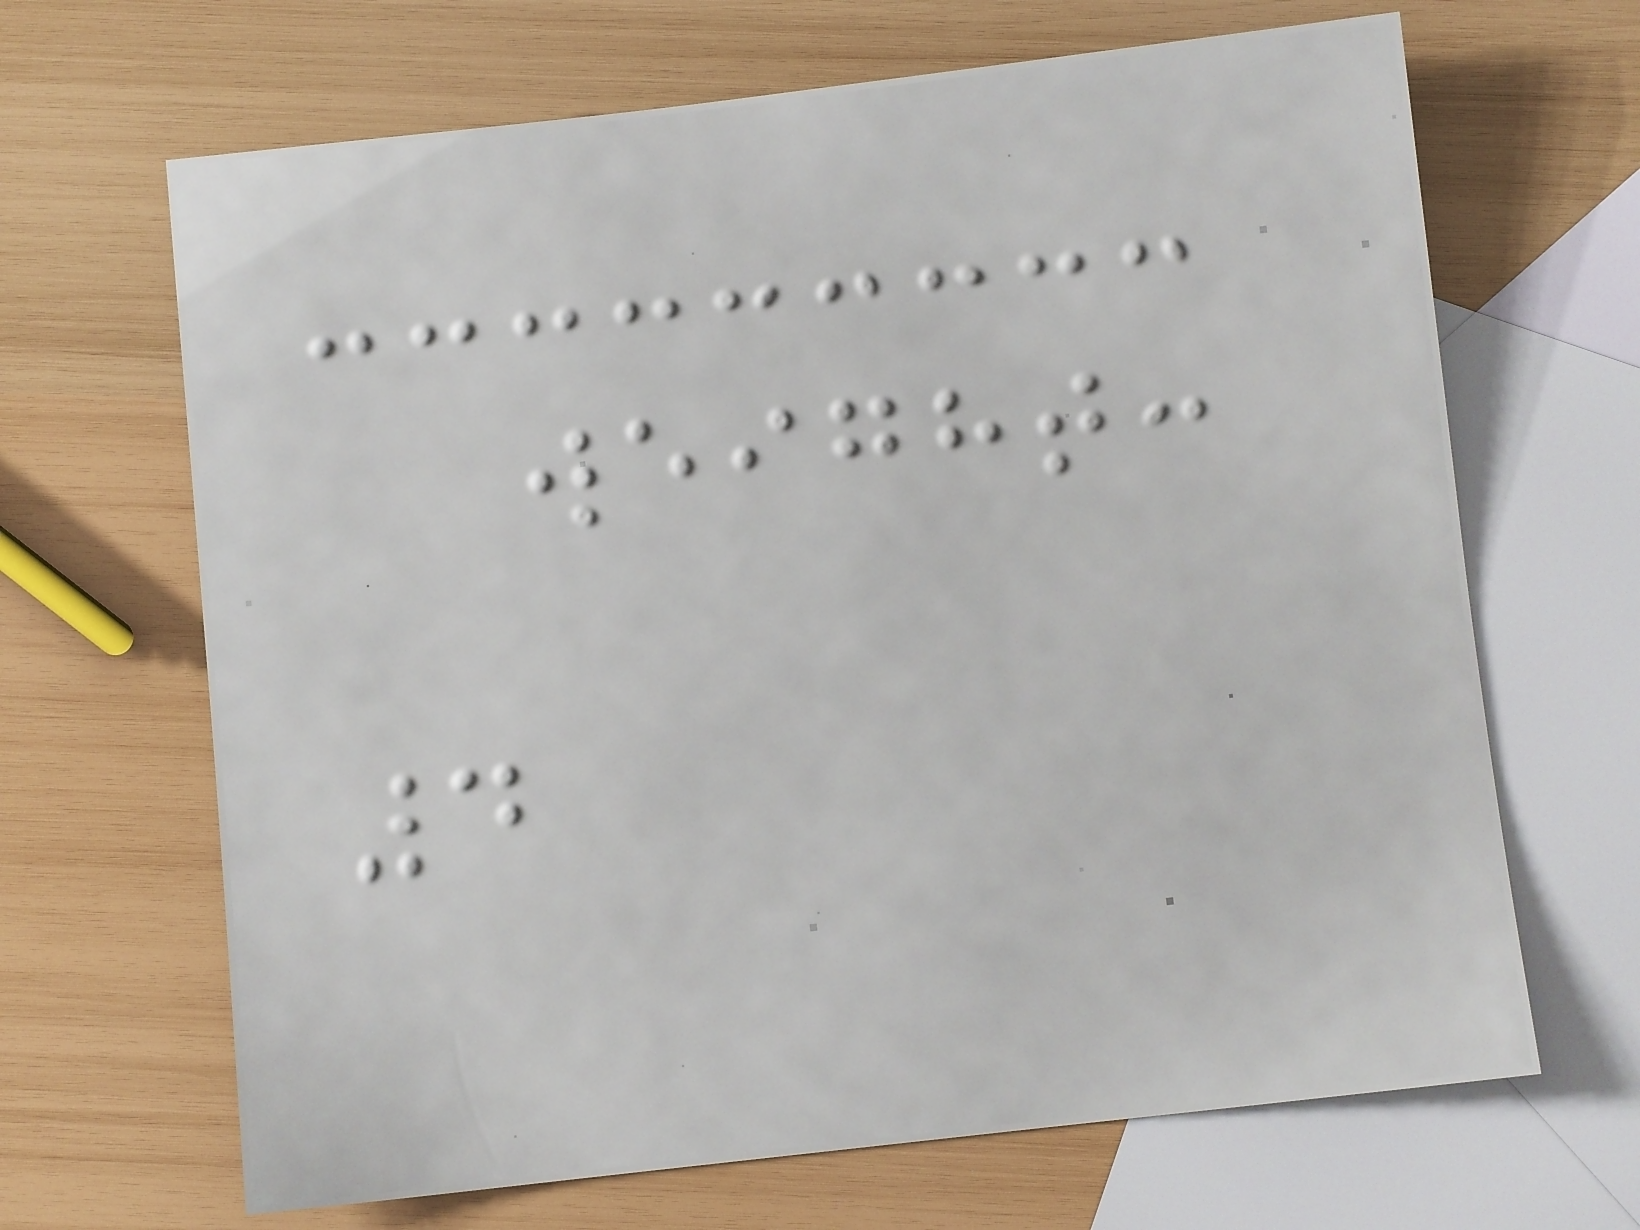weight:
4
